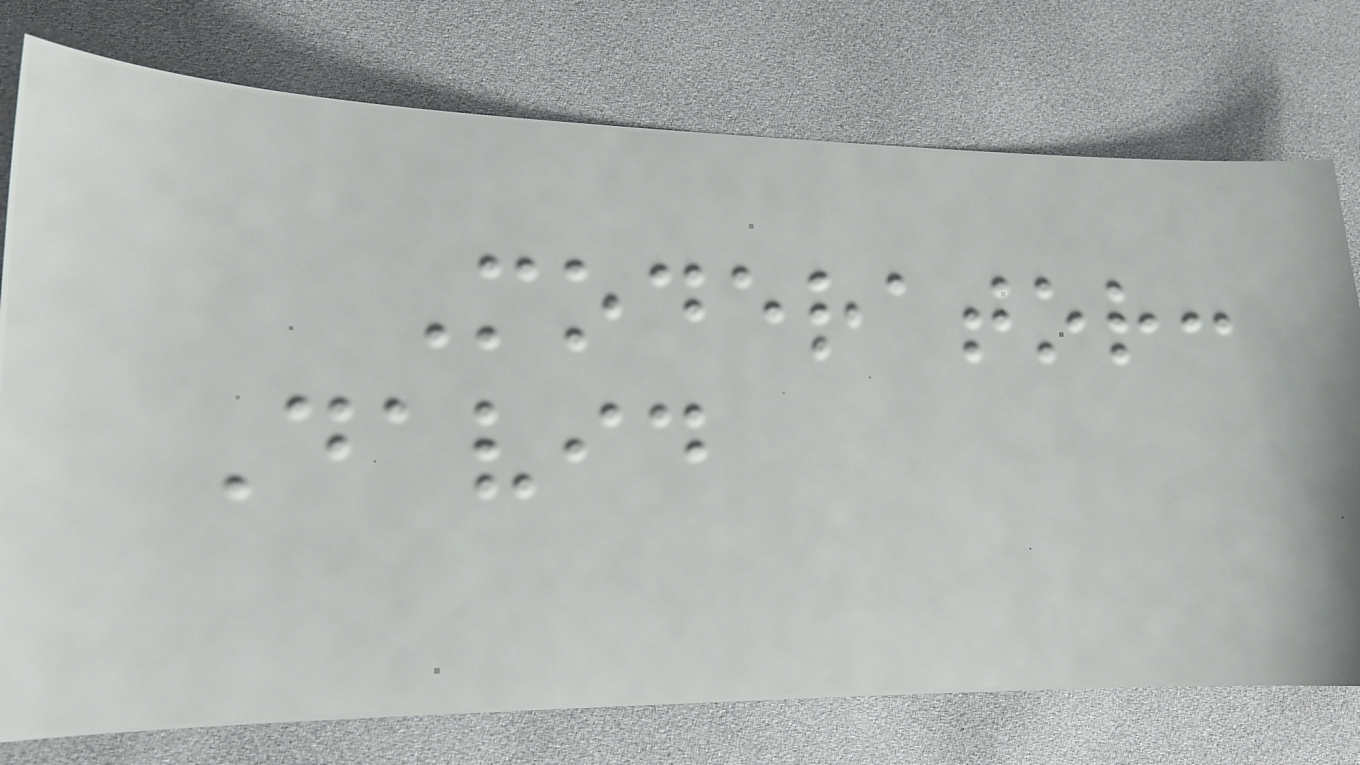Moderator:
David
